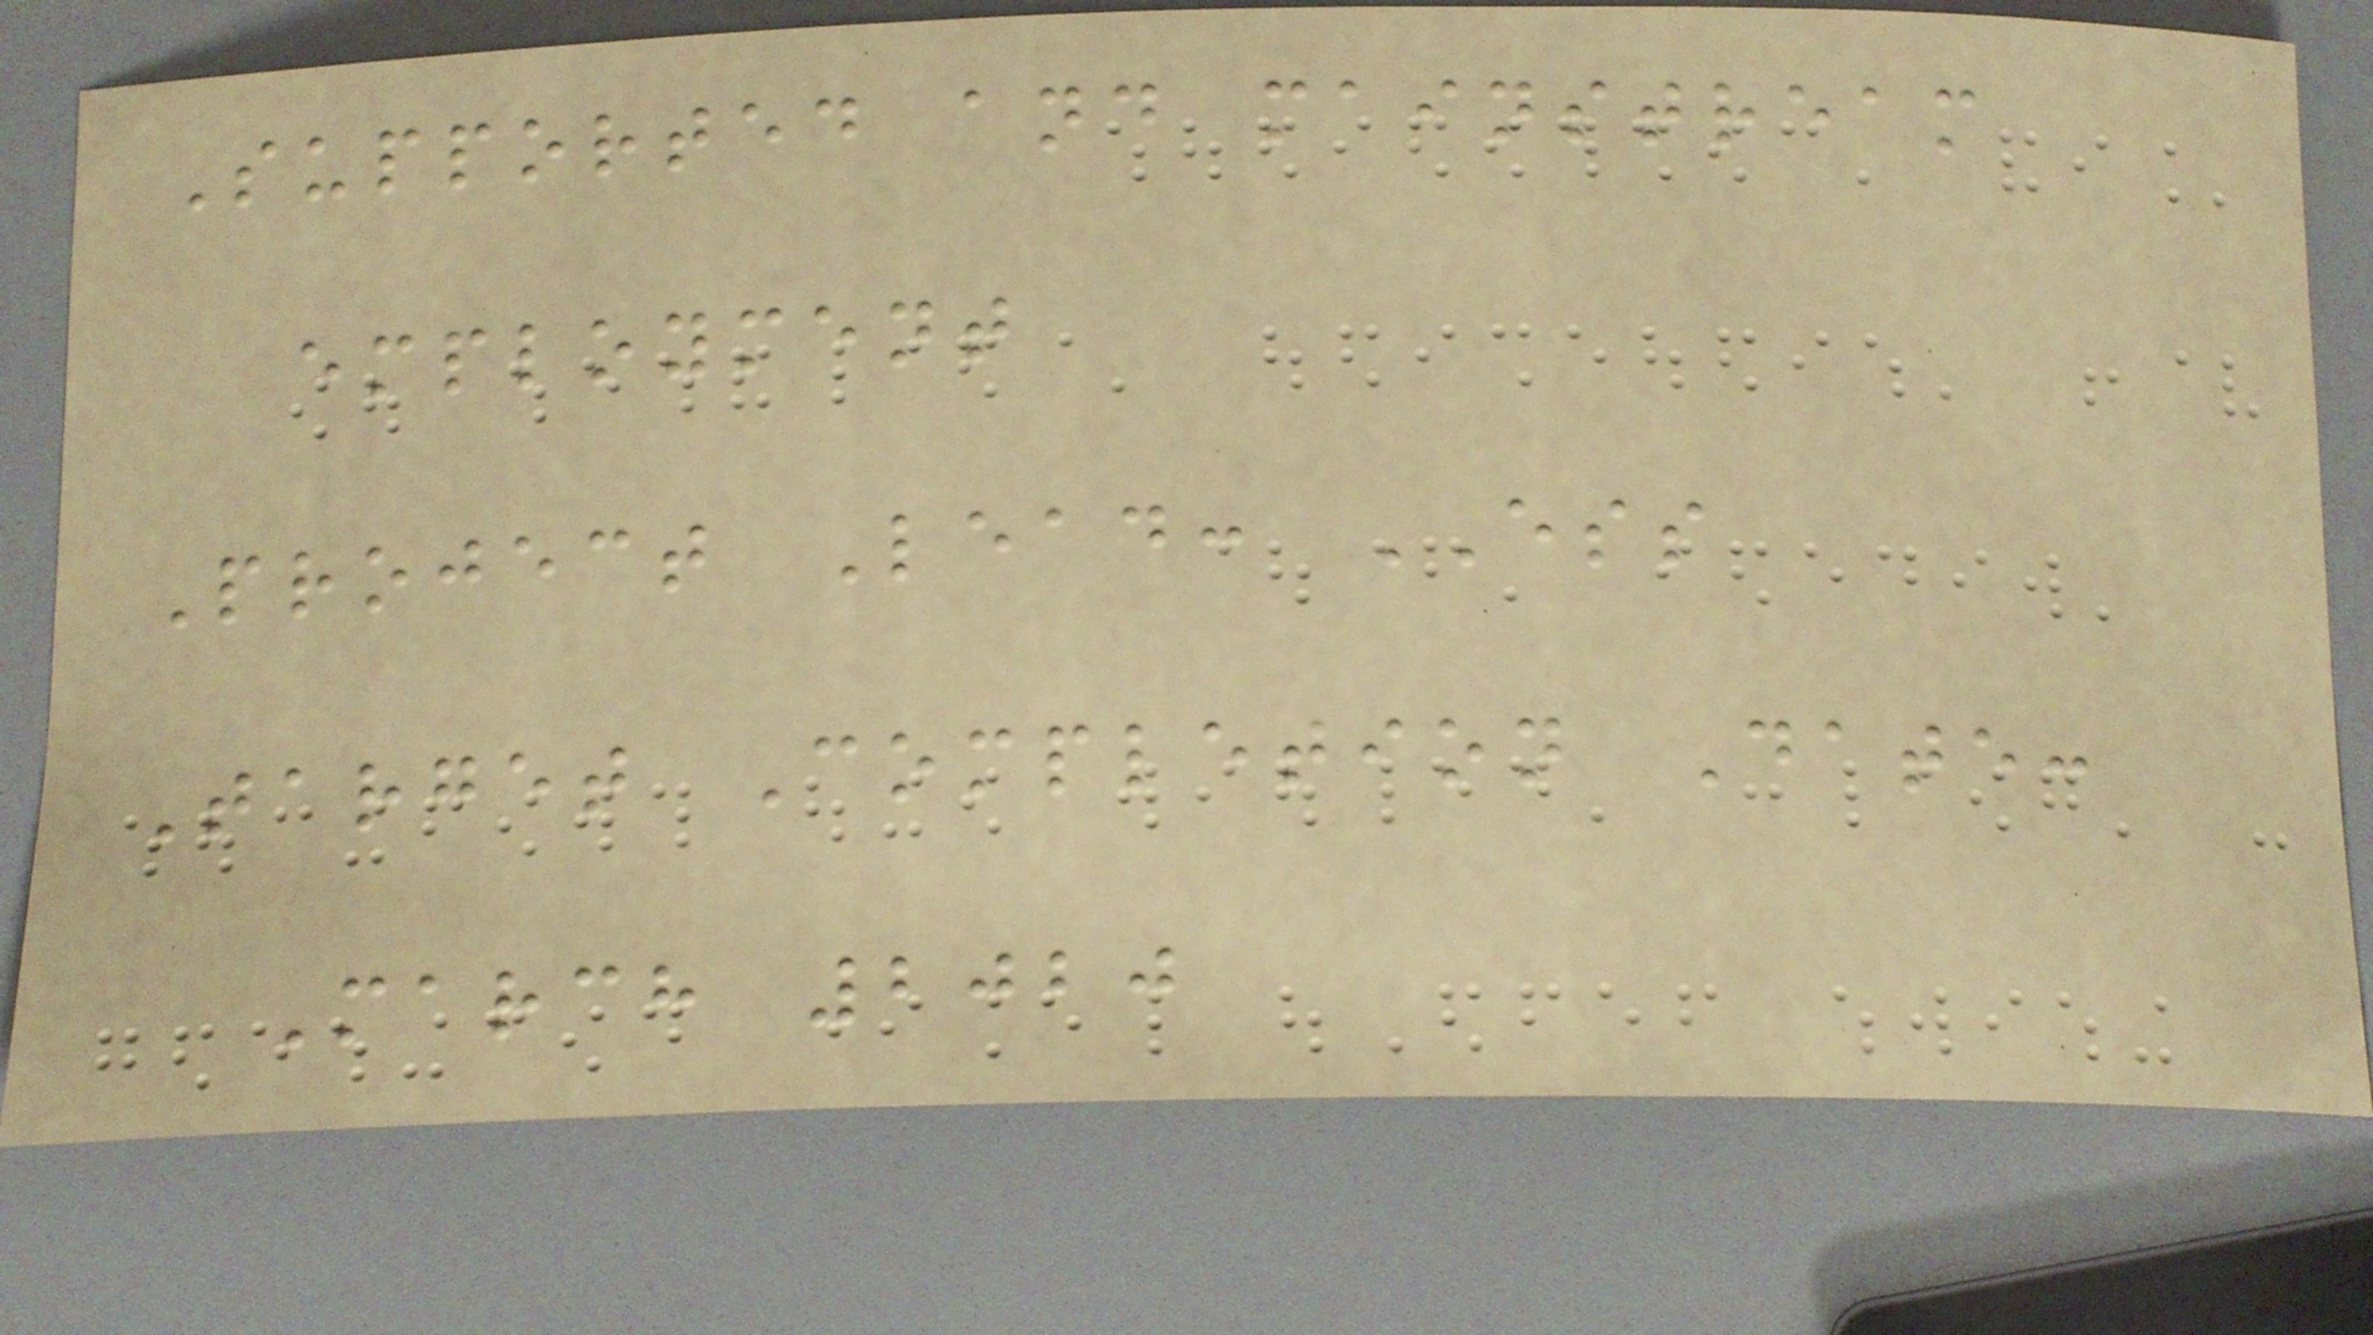Supported and mainstream
employment
Project Lead: ESS
Target Completion Date:
March 2020
